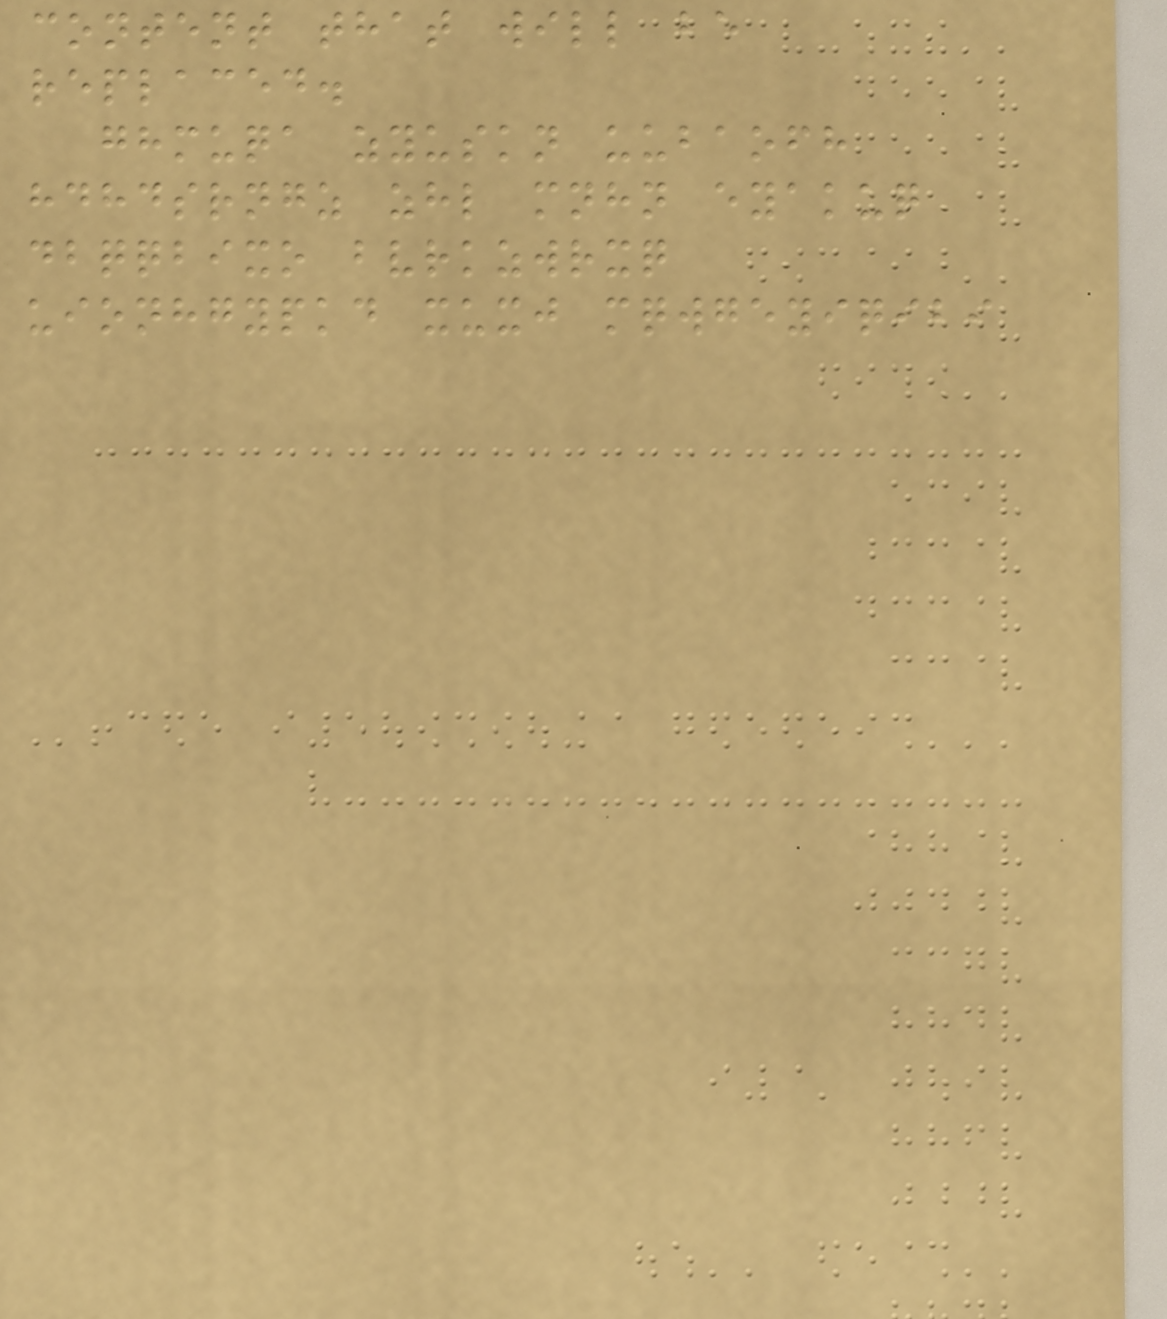content that will be
replaced.
ghmuqa zyuskn uubaofh
hdhdsrngz zhl mnhn eyakuq
dbqqbixo bvrkzwrxq
uionhgypkd xuxj mqwgeyiqibi
